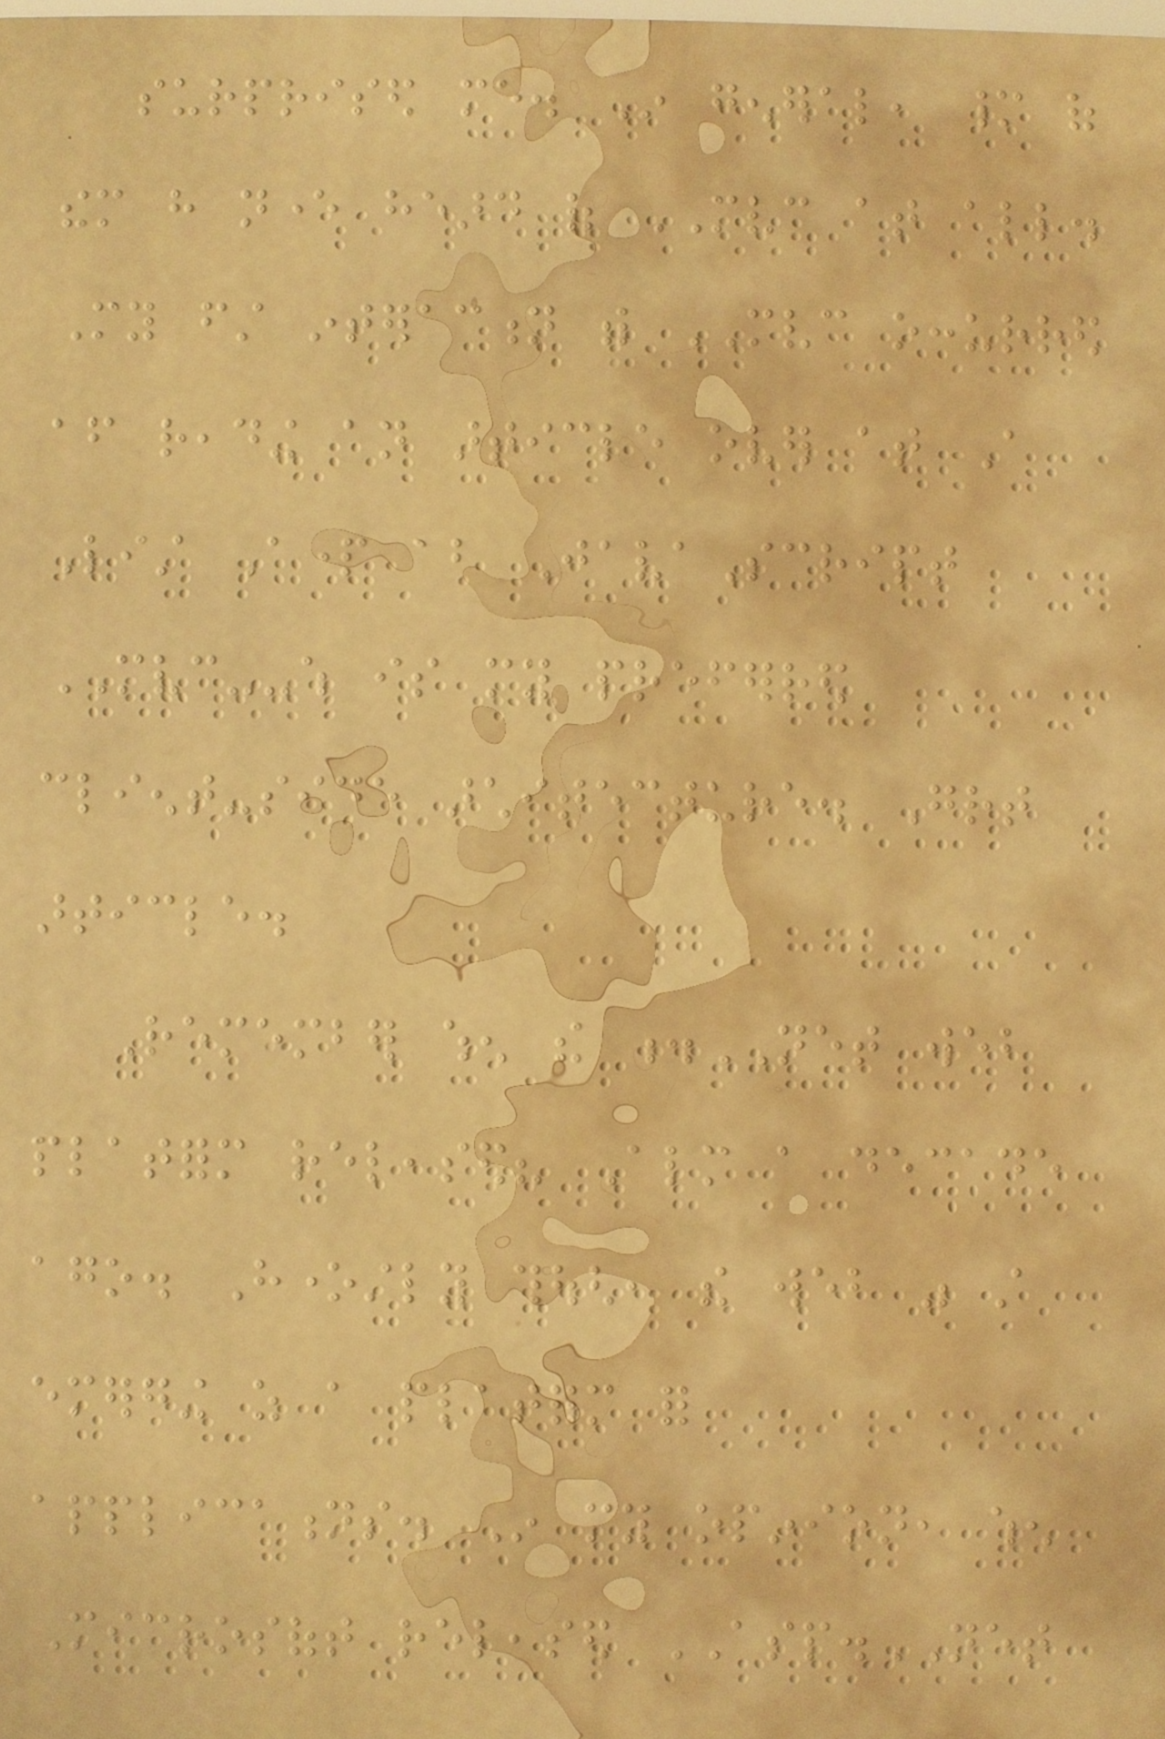surprised me. In general, many of
them have never heard of MVC at all.
My first interaction with MVC occurred
after reading an article over at A
List Apart about JavaScript
MVC--which is my preferred
client-side architecture. Great
article.
Remember when the .NET web
platform released? Almost a decade
ago. Honestly though, the web was still
emerging as a platform for
applications. In my opinion, when
Microsoft released ASP.NET
